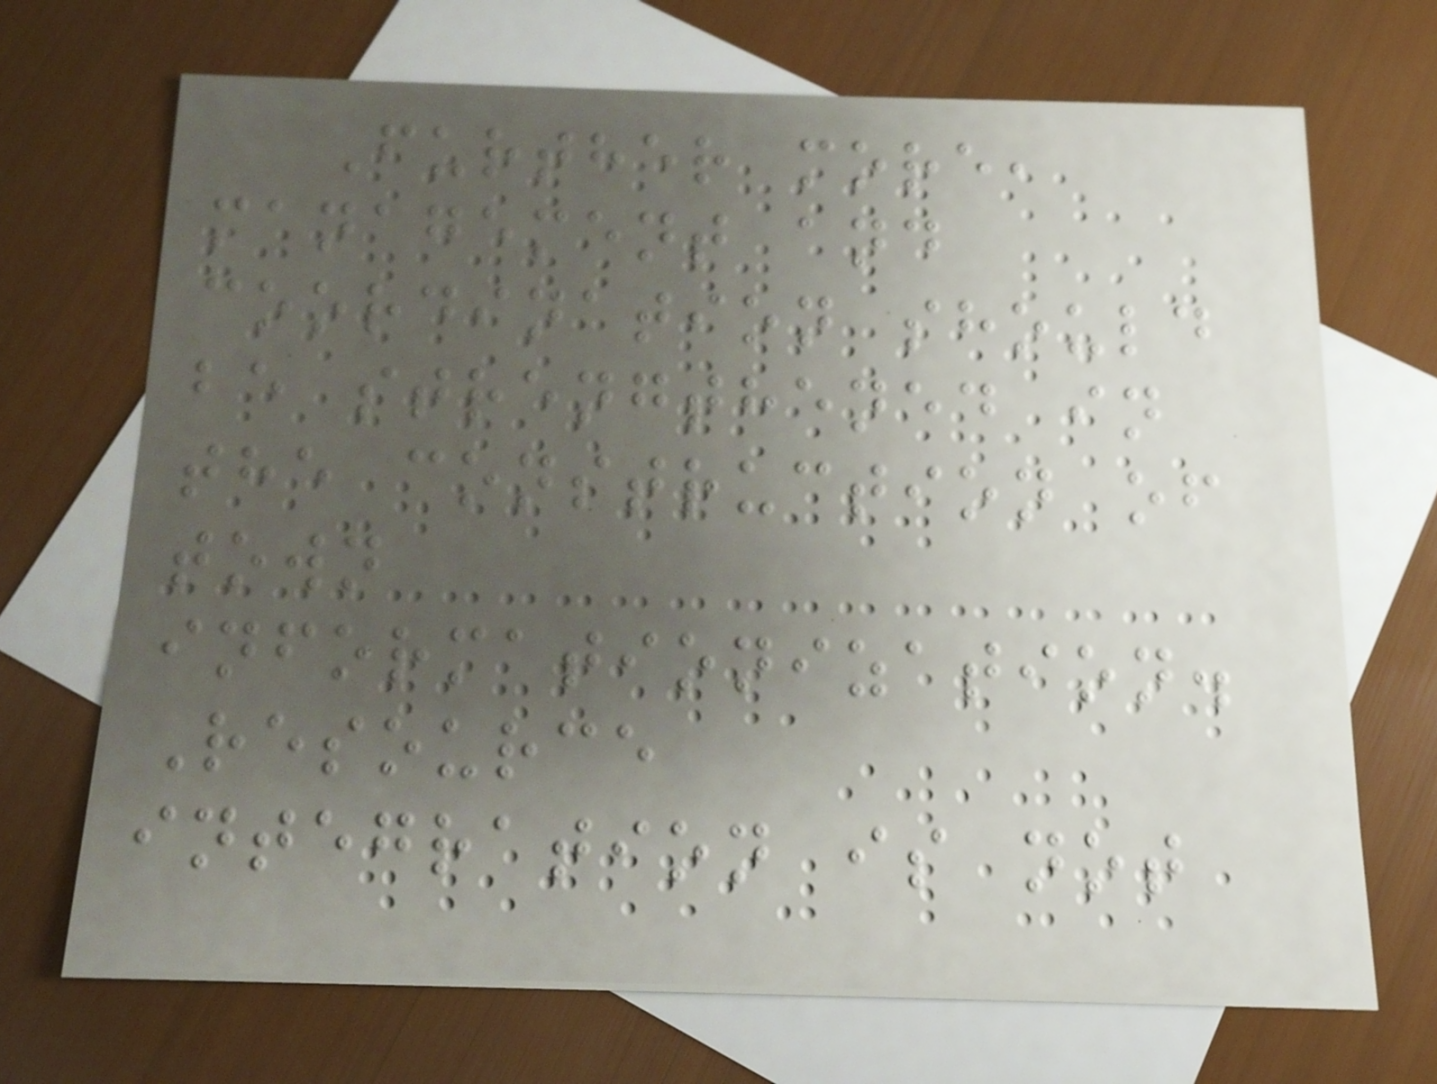Further more,
management and
coordination should
be strengthened in
the construction of
town
informationization.
Resource
integration is not
